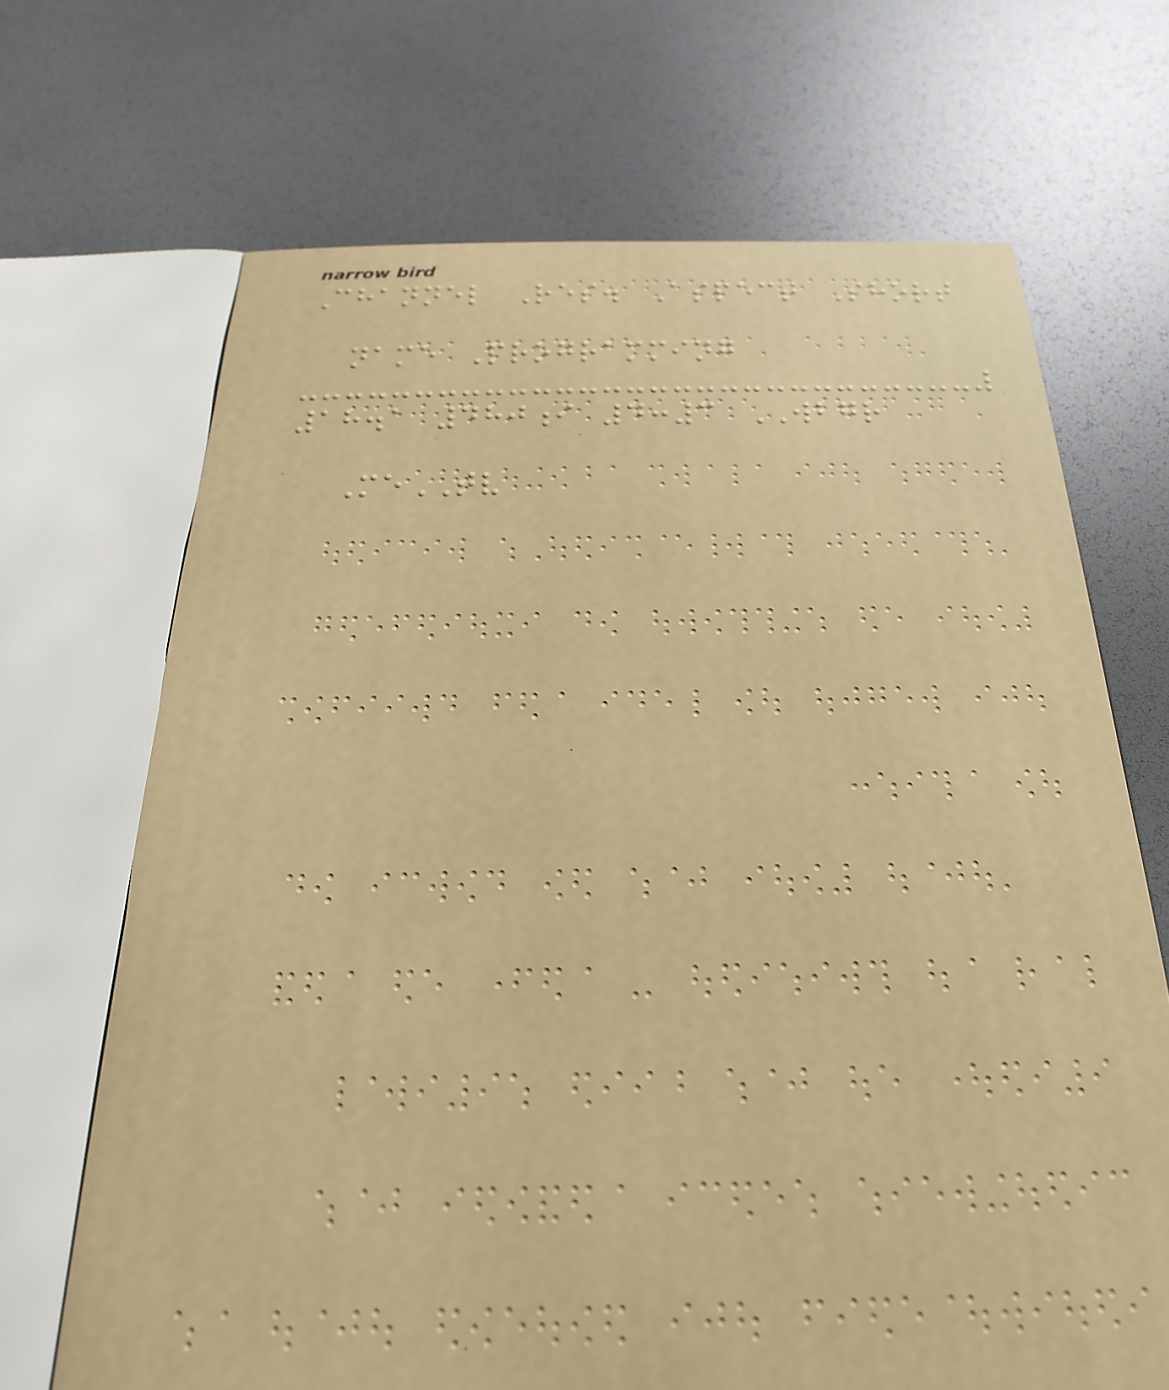Channel Res. Aspect Short
name Programming
18.1 480i 4:3 WBGR
MeTV
